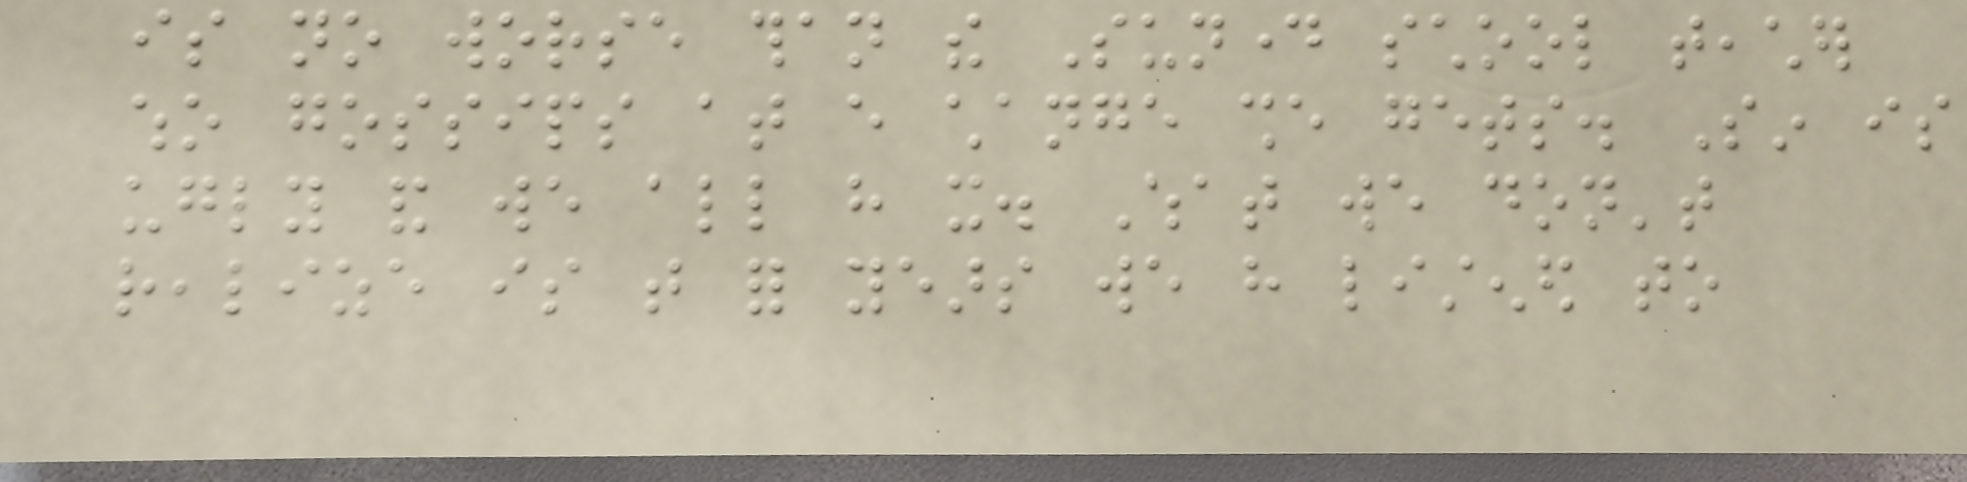is no worse than the Sunday school teacher
who gossips at every change she gets. Sin is
ugly and we all have it. What we don't
realize is that for years we have listened to
